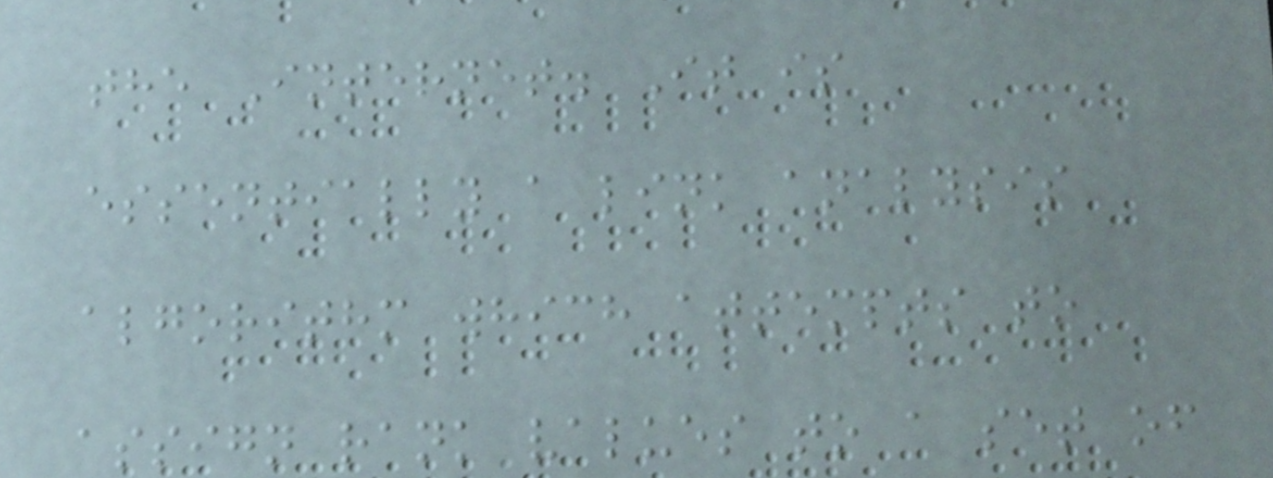the Internet. It is
essentially a link analysis
algorithm which attempts to
assign rank values to a set of
